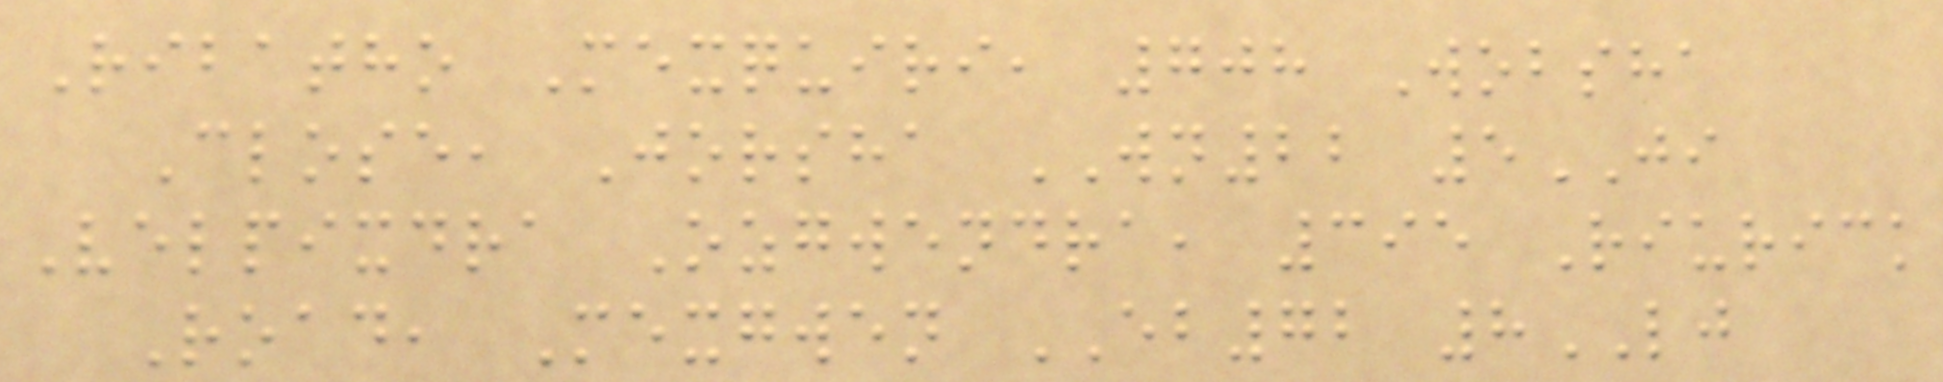Ribatho Mexquiri, 708 Wobsha
Close, Jorsha WN22 5JI
Velpixdra Ozgwendra, 395 Riurick
Road, Mexgwen EB72 8LJ
